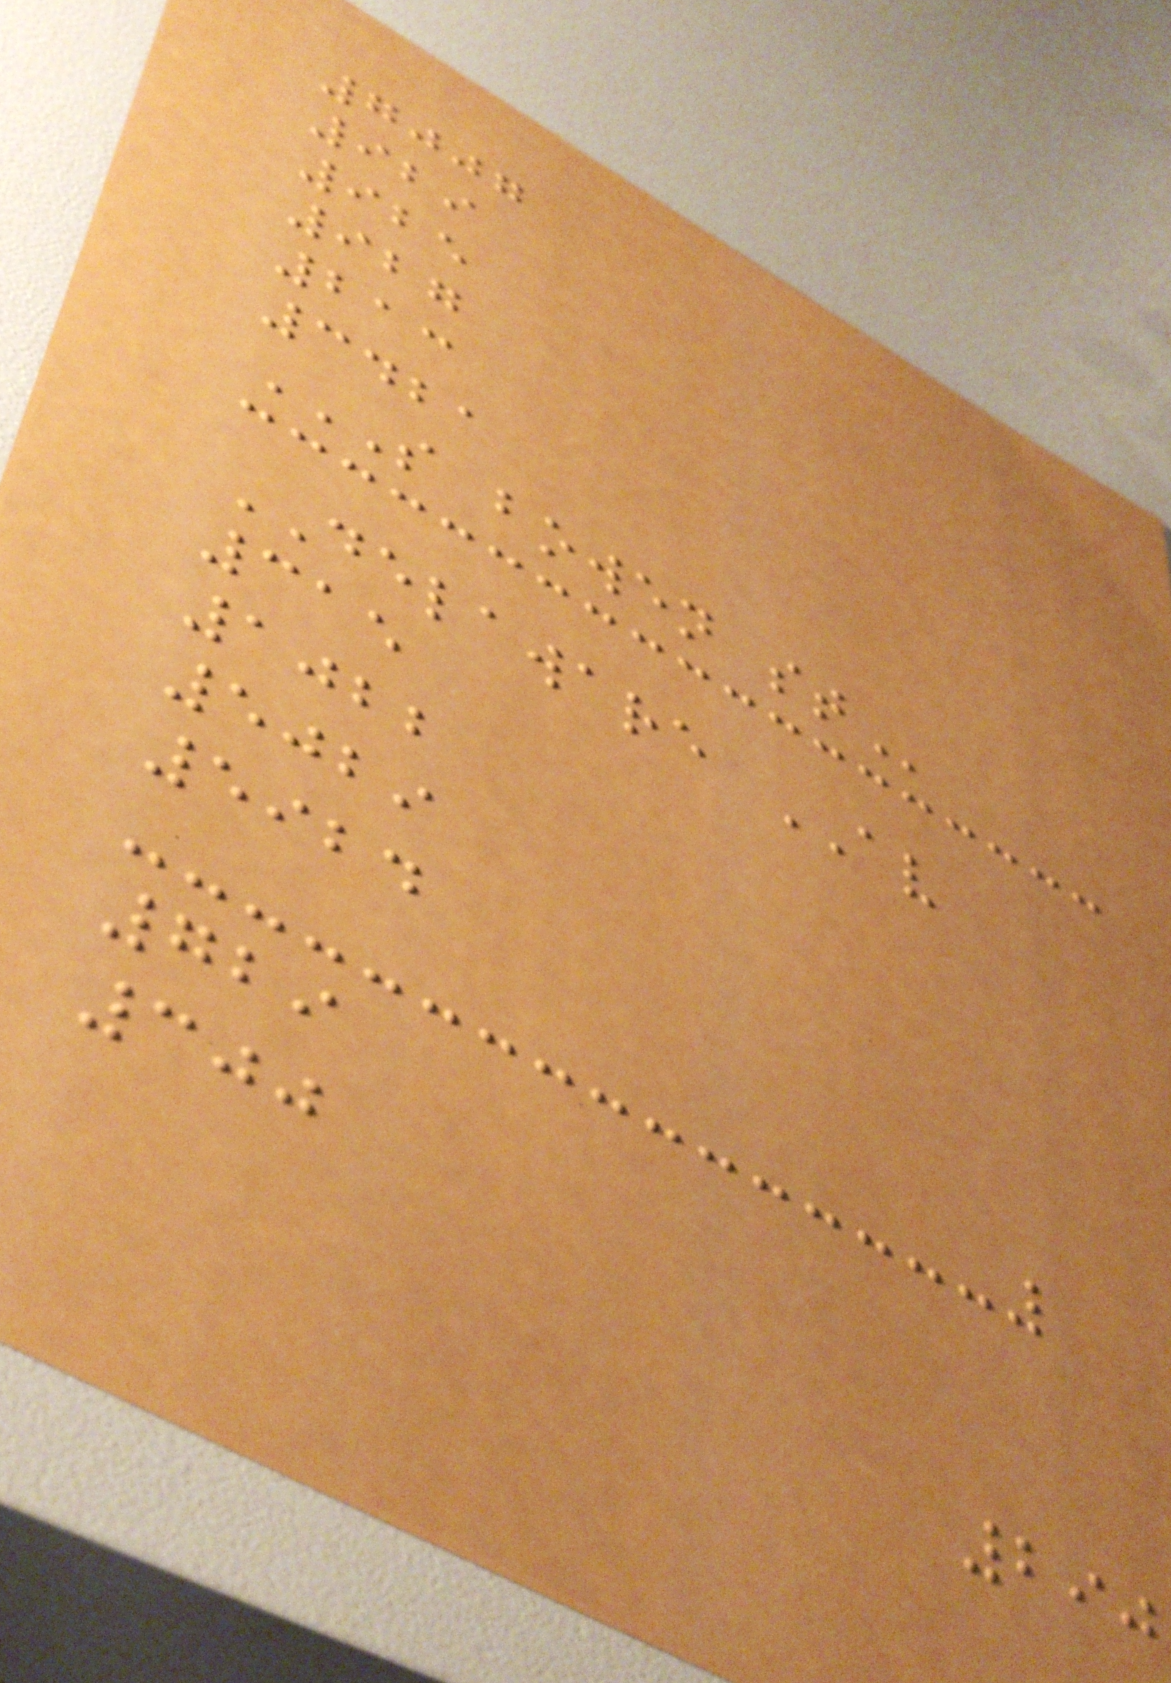7007
929
925
927
213
3421
S BOWEN ST
DELAWARE AV
315
1022
5029
5924
729
300
290
